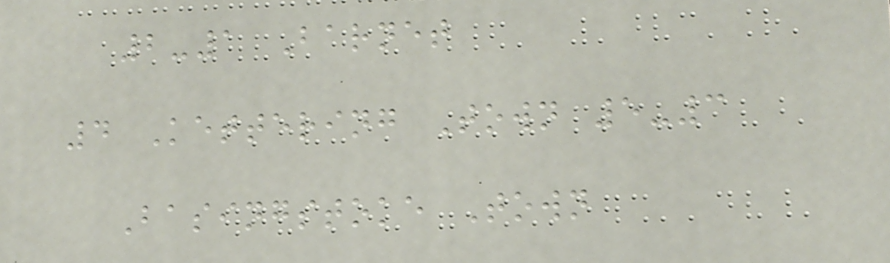2-1 Barnet
4 Kettering Town 5-3
Basingstoke Town
